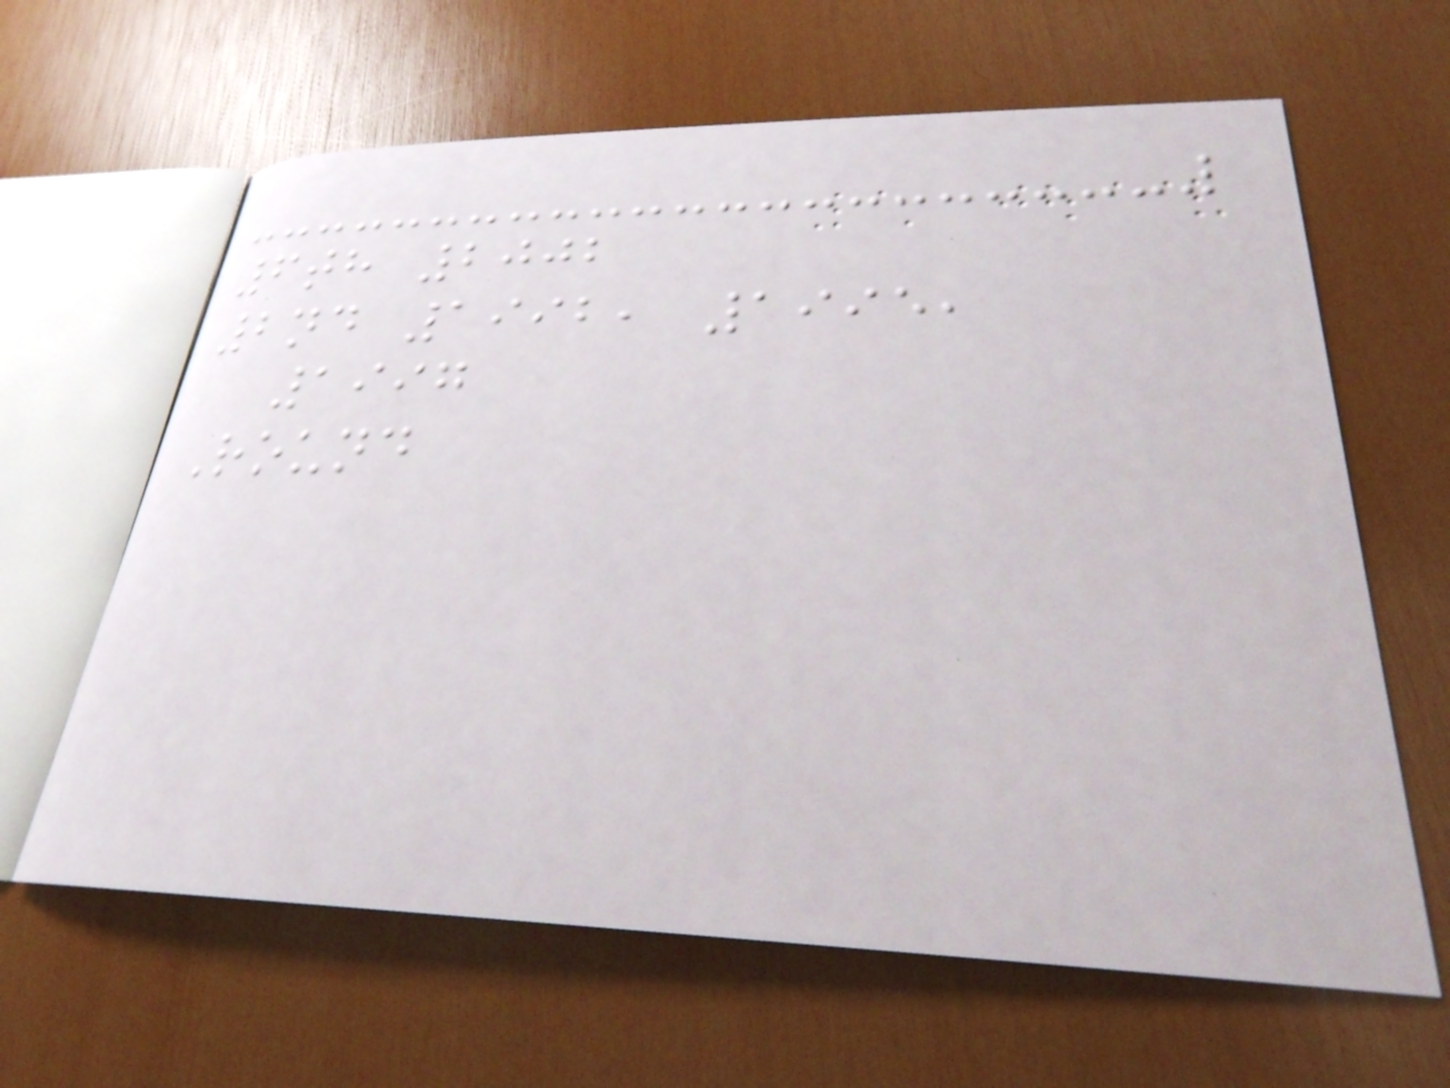6th 2002
2nd 1992, 1995,
1997
Round
